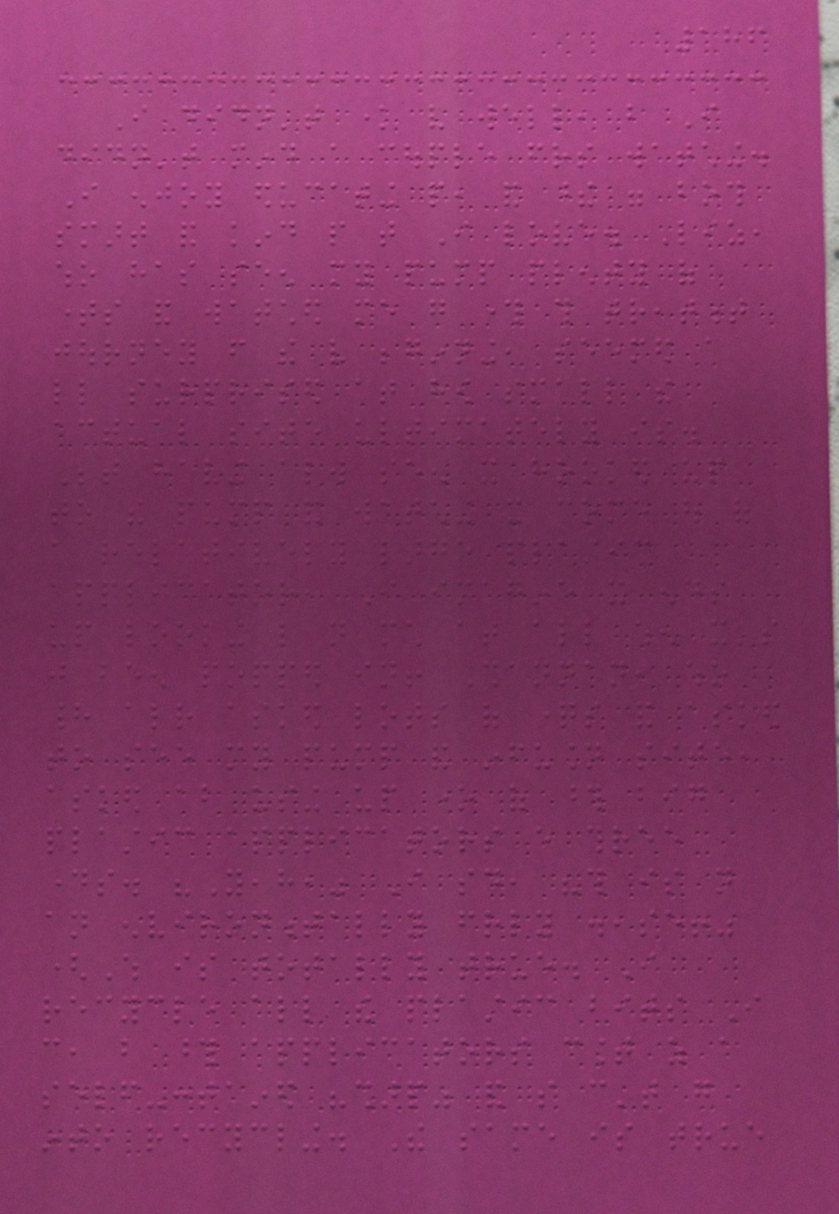186
I didn't know very well, but I
didn't mind a couple friends watching.
I enjoy educating people, and these were both
smart and kind people that I love. Liz,
who has seen my pump plenty of
times and watched me go through this treatment
journey from the very beginning, seemed a
little surprised at how small the
actual site ultimately is.
Between having always seen it hooked up
to the pump and watching it come out of
a relatively large plastic
applicator, I imagine it ends
up looking like not much at all when it's
just been popped in! Shannan, who
had already asked lots of questions and asked
to see my pump and infusion site,
asked about using up one of those big
plastic applicators every three
days. "Yeah," I said, "this is not
an environmentally friendly disease!"
(Which is totally true. I
recycle all the plastic bits I
can, but those applicators count as a
self-contained "sharp" and so can't go
into recycling. The same is true
